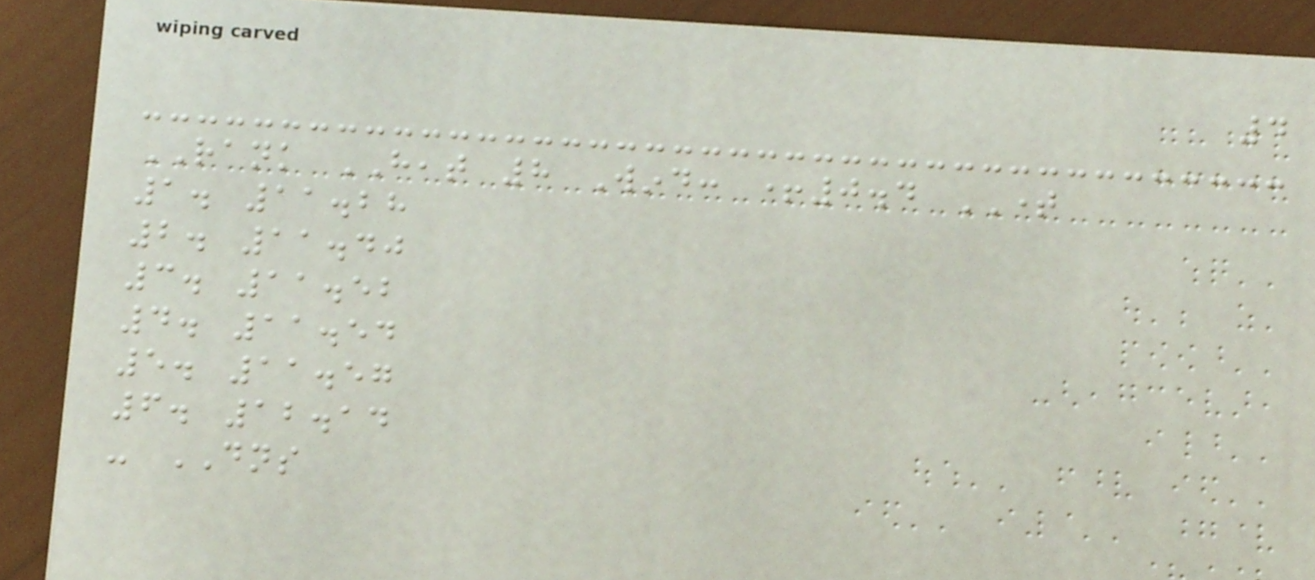4
RANK HEAT 8 Wind: +0.4 TIME
1. 11.28
2. 11.40
3. 11.52
4. 11.54
5. 11.57
6. 12.14
- DNS
